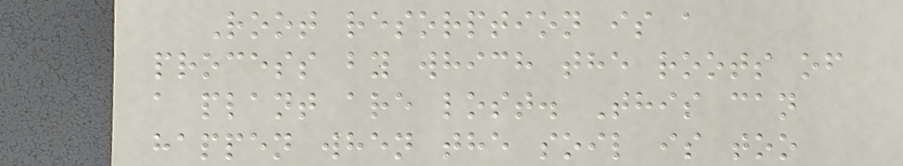Root resorption is a
process by which the roots of
a plant are lost. This can
happen when the soil is too
